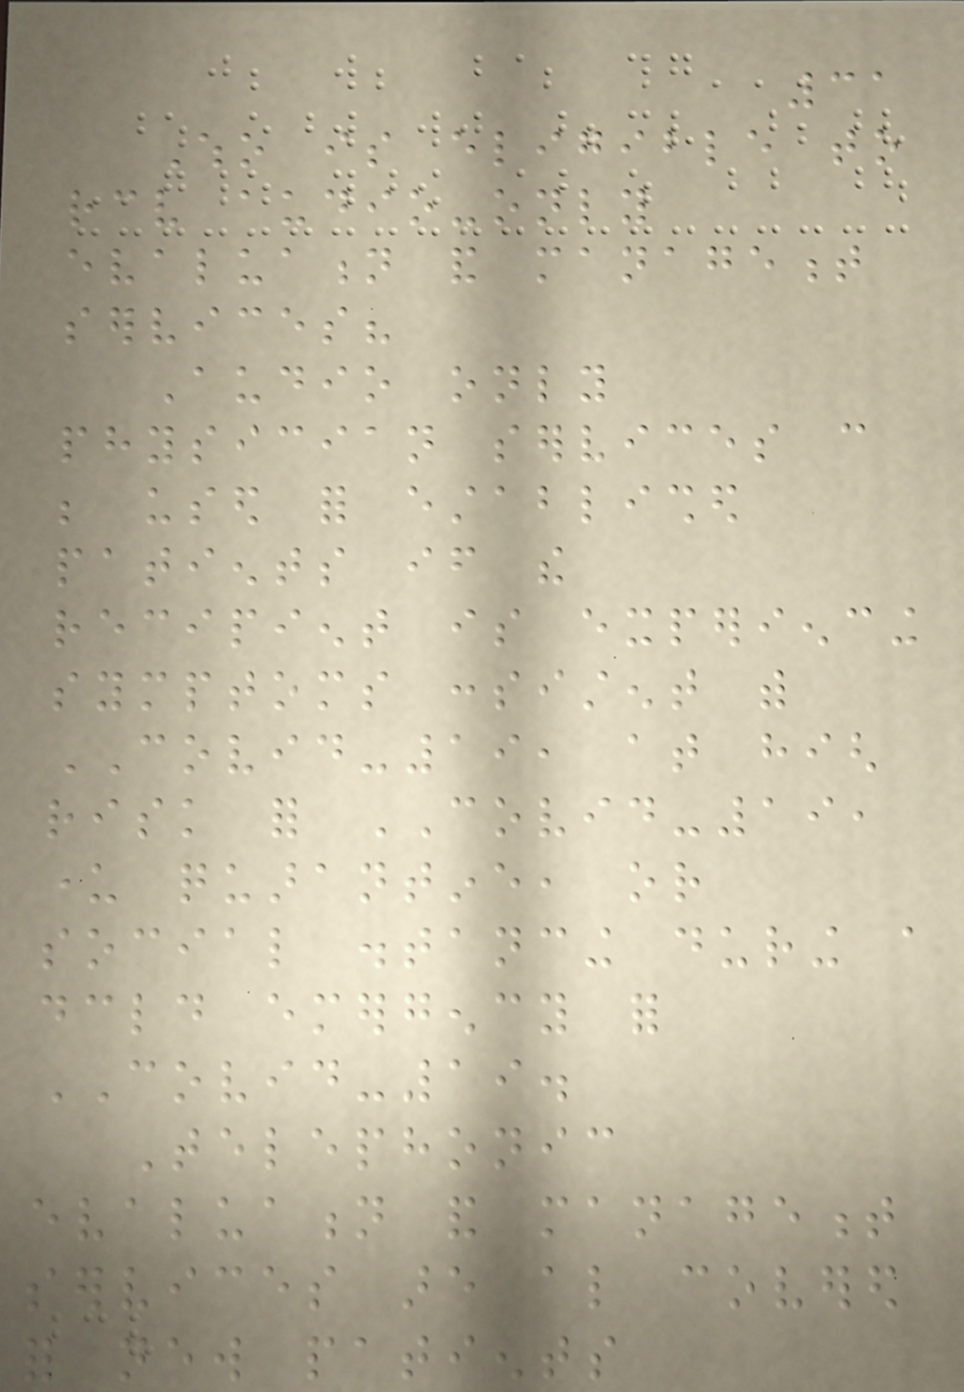31
Who is eligible to
receive audio-only
evaluation and management
services?
Audio only
physician services can
be used for established
patients if the
recipient is experiencing
symptoms consistent with
COVID-19, at high
risk for COVID-19,
under quarantine, or
social distancing during a
declared emergency for
COVID-19.
Telephonic
evaluation and management
services are also covered
for new patients
